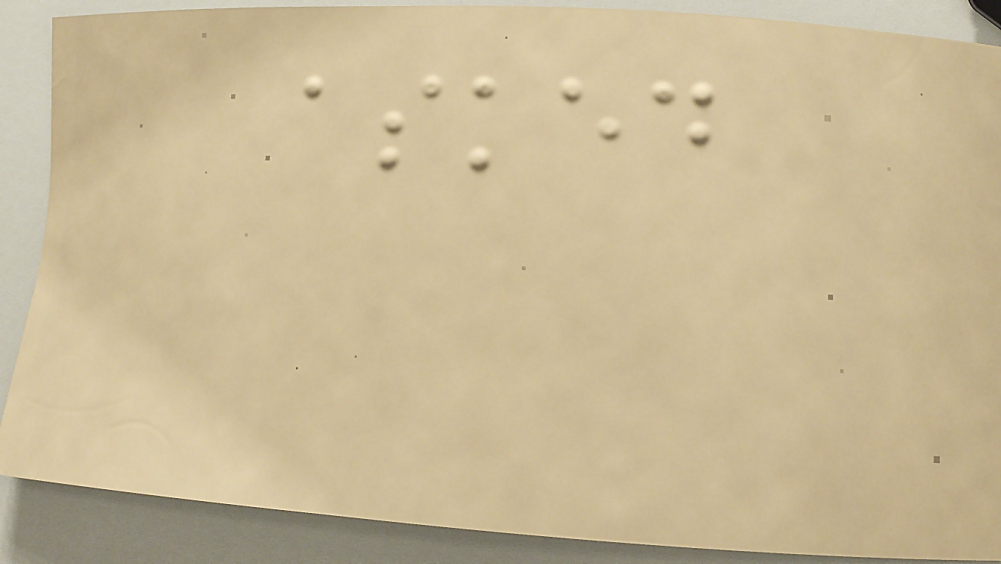asked
